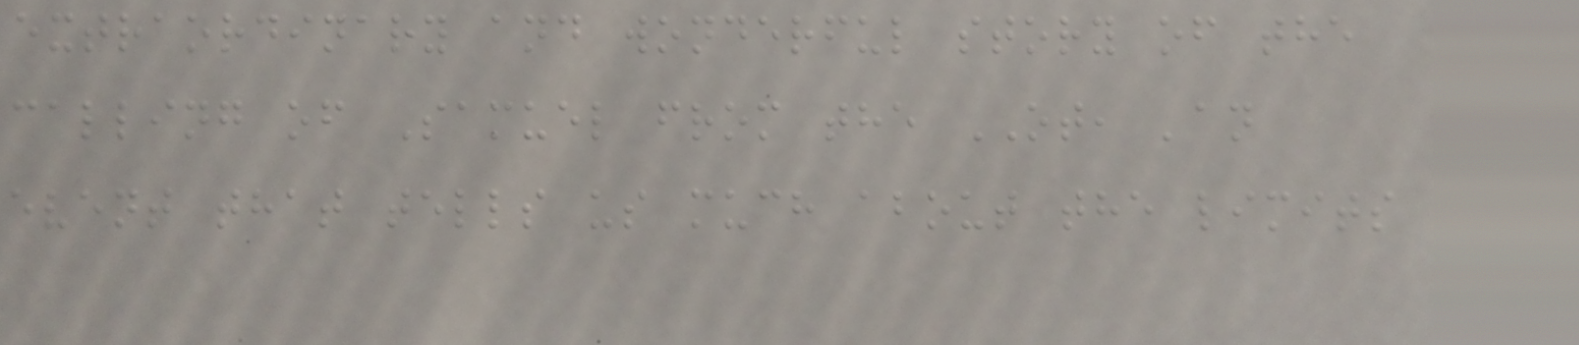extraordinary and wonderful story of the
calling of Samuel from the OT, 'an
event that tells us much about the limits
